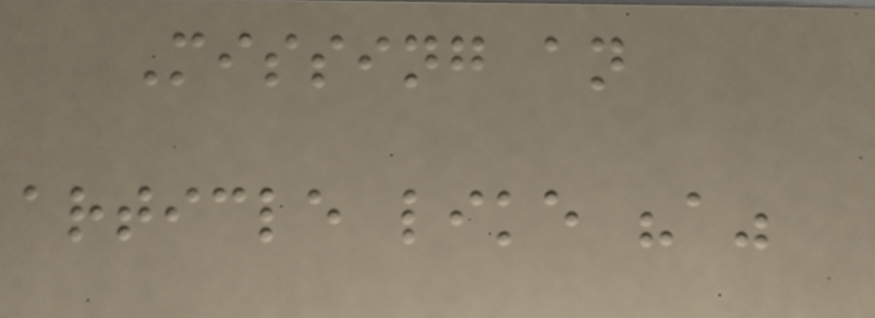Missing an
article like "a"
